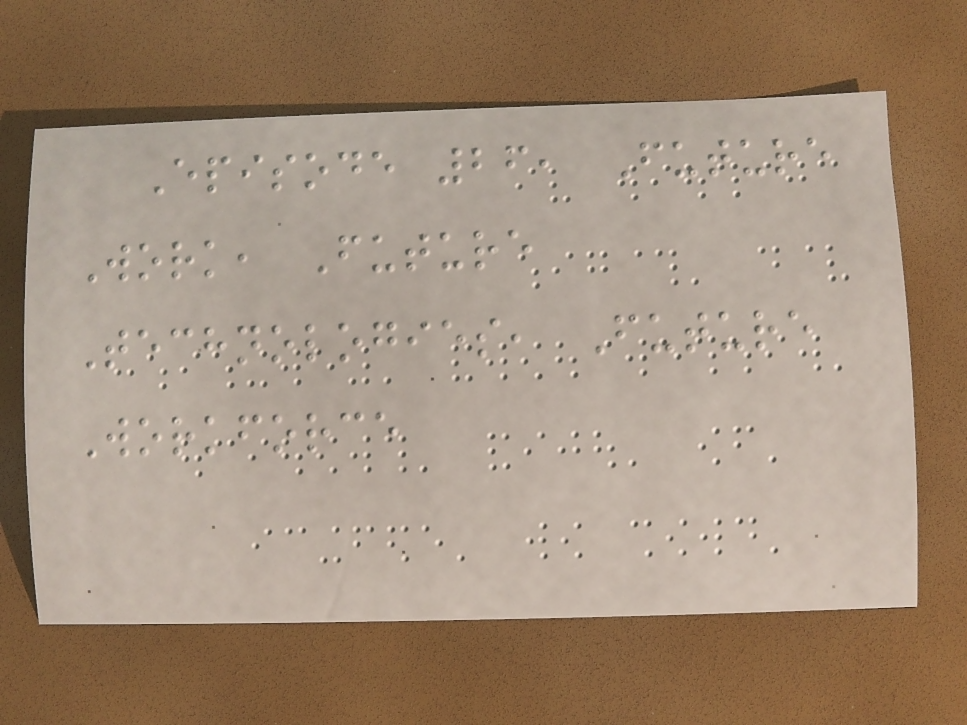Episode 26, Future
Work, Future
Technologies, Future
Workforce
